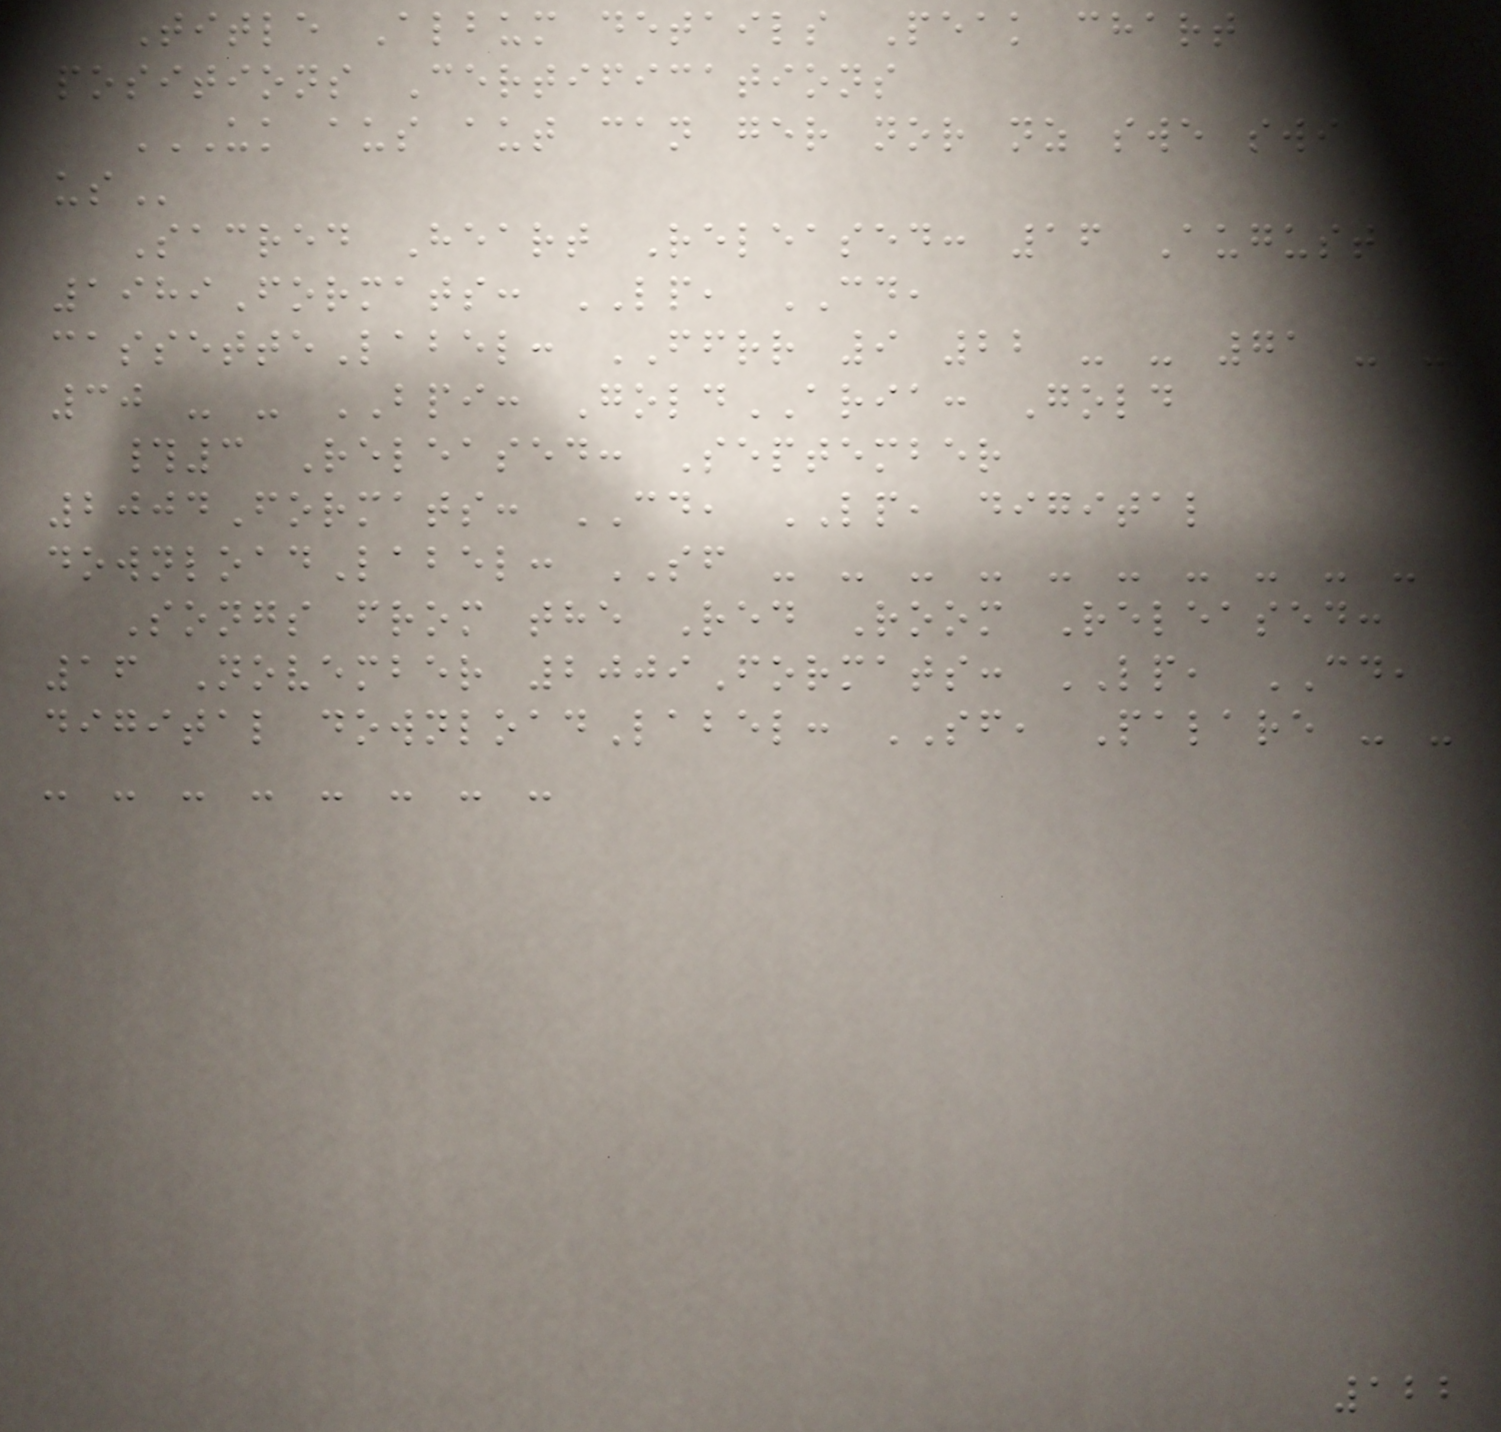Title Album details Peak chart
positions Certifications
UK AUS AUT CAN GER NOR NZ SWE SWI
US
Sacred Heart Released: 16 August
1989Formats: LP, CD,
cassetteLabel: FFRR 9 22 - - 71 - -
30 - - BPI: GoldARIA: Gold
#3 Released: September
2004Formats: CD, LP, digital
downloadLabel: SF - - - - - - - - - -
Songs from the Red Room Released:
16 November 2009Formats: LP, CD,
digital downloadLabel: SF, Palare - -
- - - - - - - -
122
